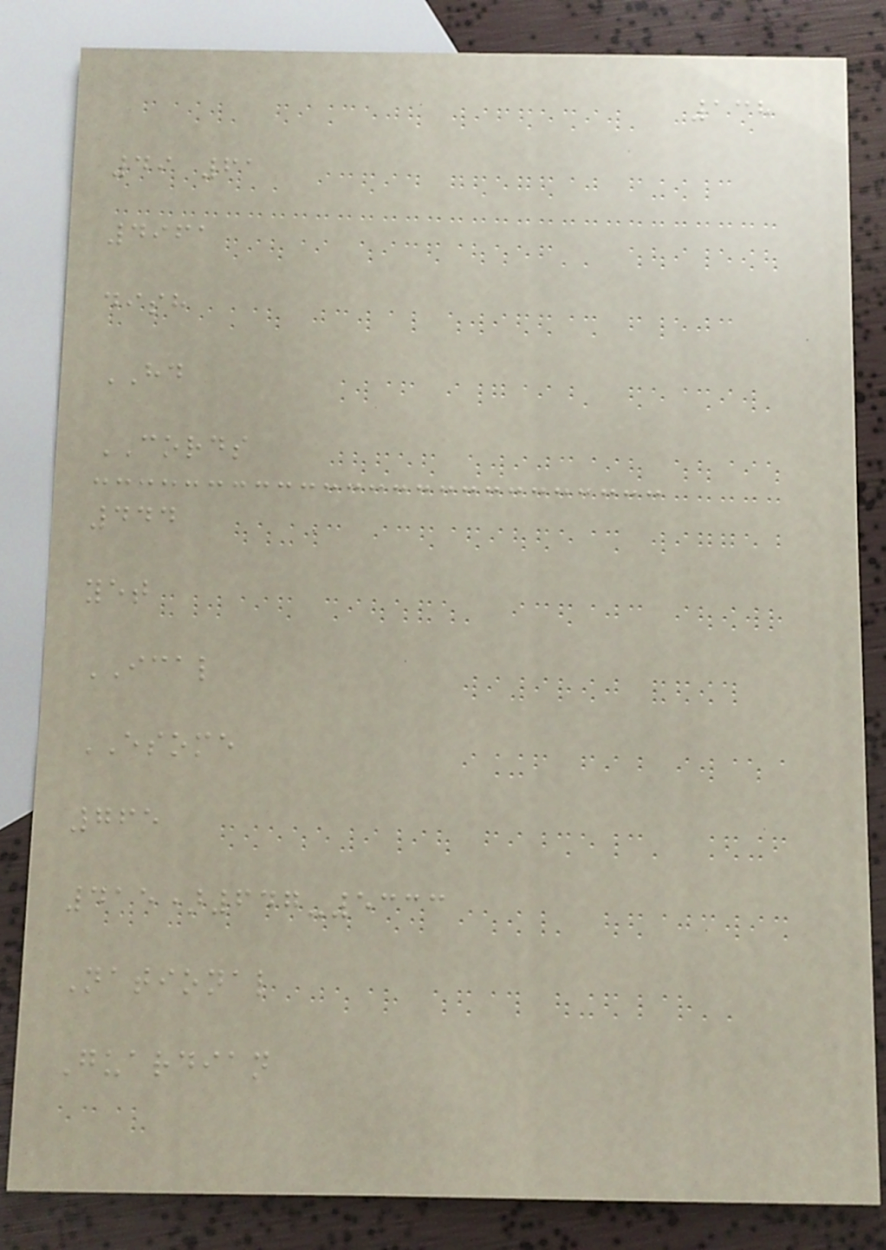138
49 61
4961
dish
HD
CORDS
444
yet
ICAL
ESOME
765
415)647-5333
National
Guardian
